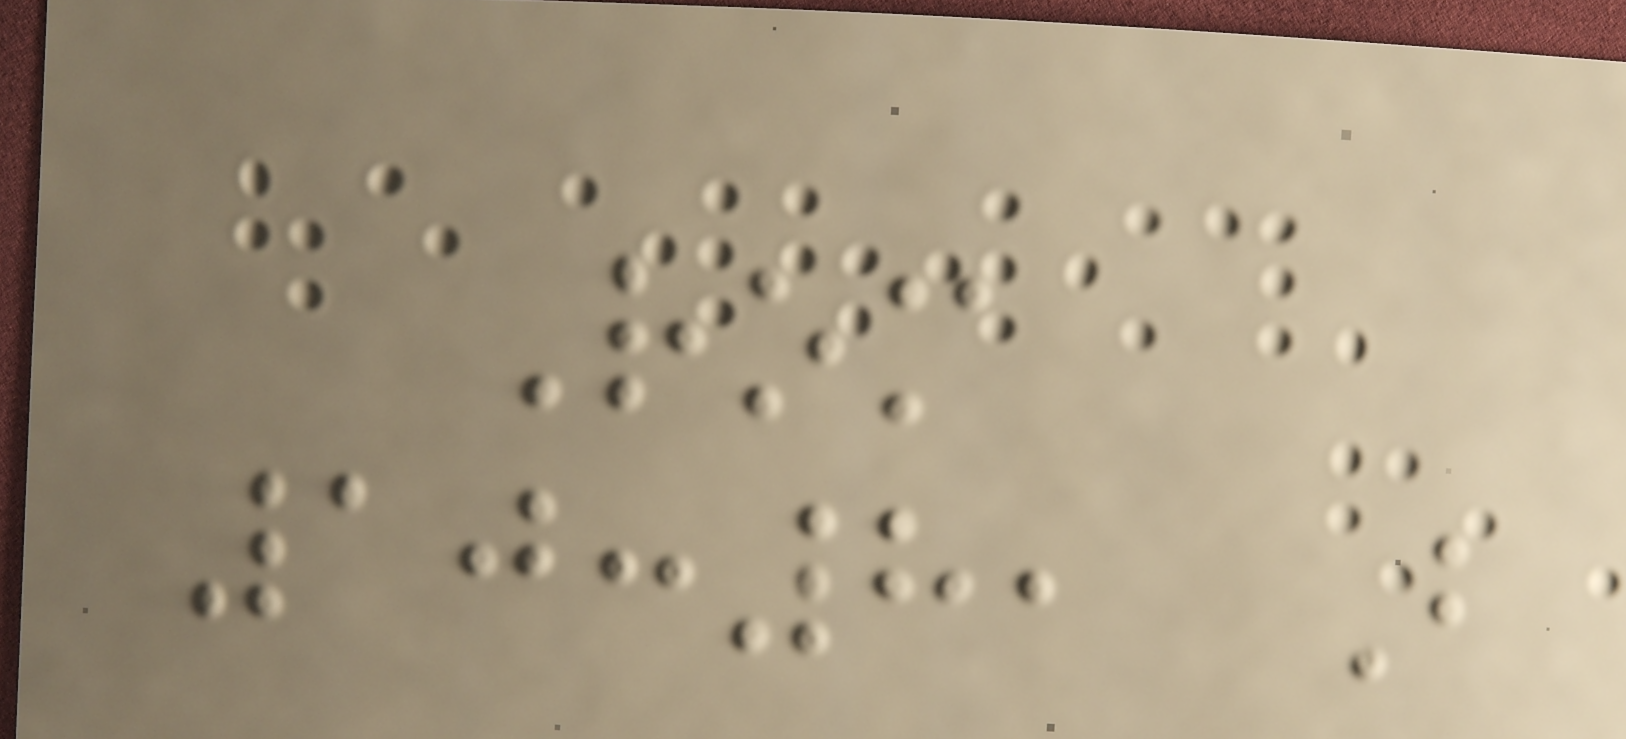Rom
10:8, But
